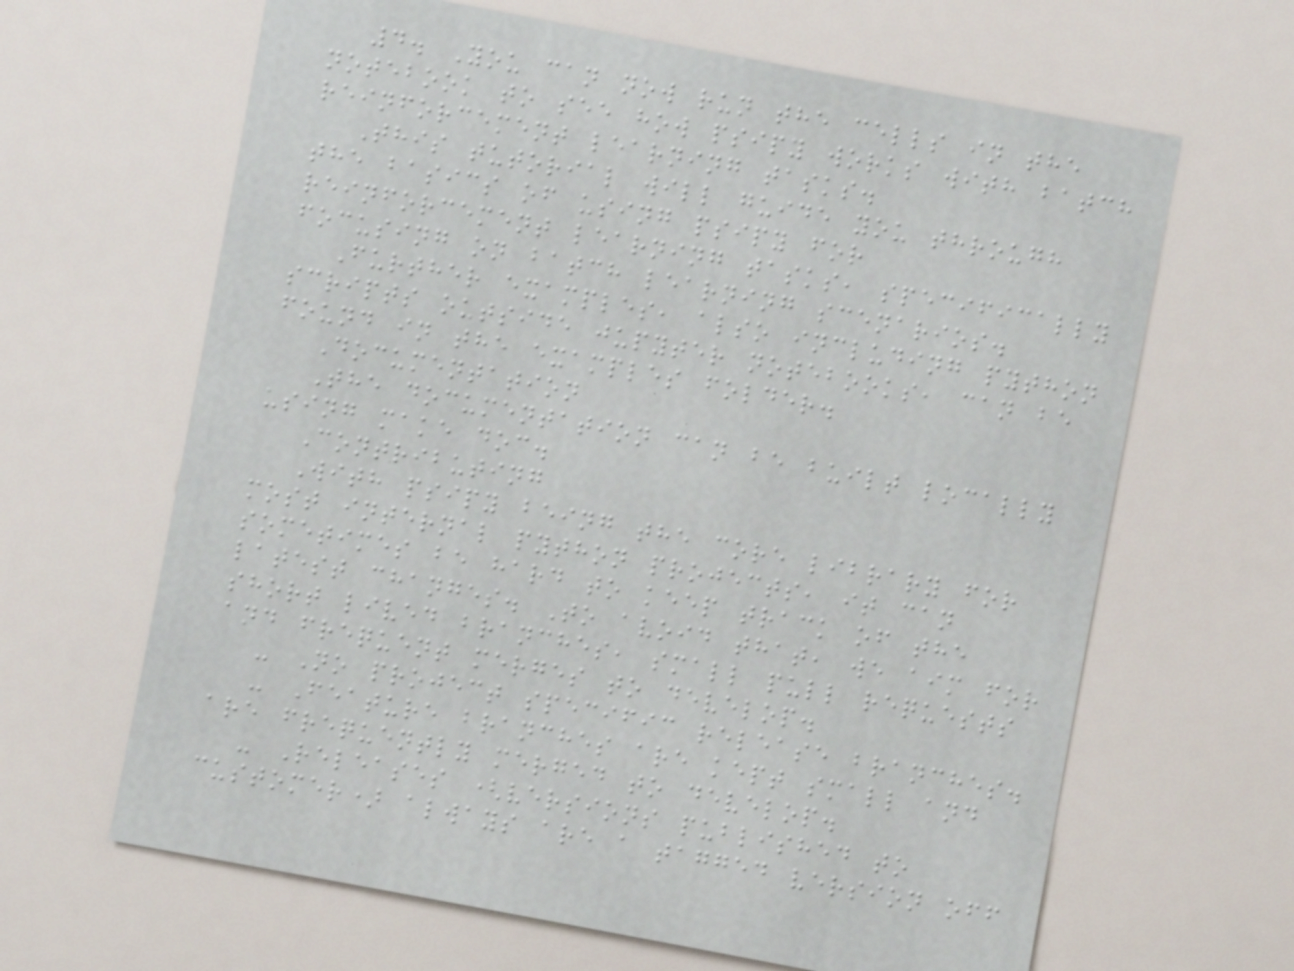4. You can now run the cells in the
notebook to see how psipy works with batch
reinforcement learning tasks.
This tutorial will guide you through
the basics of using psipy for
reinforcement learning tasks, specifically
focusing on batch learning scenarios.
Further examples, also including python
scripts outside jupyter notebooks, can be
found in the examples folder.
Documentation
The documentation can be built locally
using make doc.
Contributing
With psipy being the core library for
most internal python projects, it can
sometimes be hard to keep track of the
latest changes. To avoid that, we aim for
short lived branches, small pull requests
and frequent merges to develop.
- No project specific release branches.
- Feature branches are kept small and
are frequently merged to develop.
- Releases (versions published to
customer) always are a tagged version off
